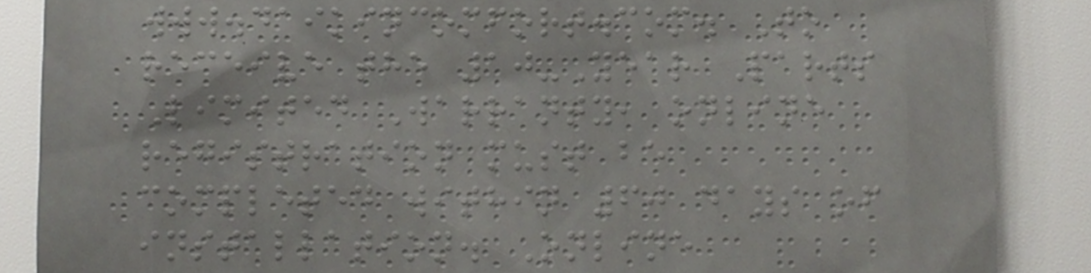www.daikincomfort.com. To
receive the 10-Year Parts
Limited Warranty, online
registration must be
completed within 60 days of
installation. Online
